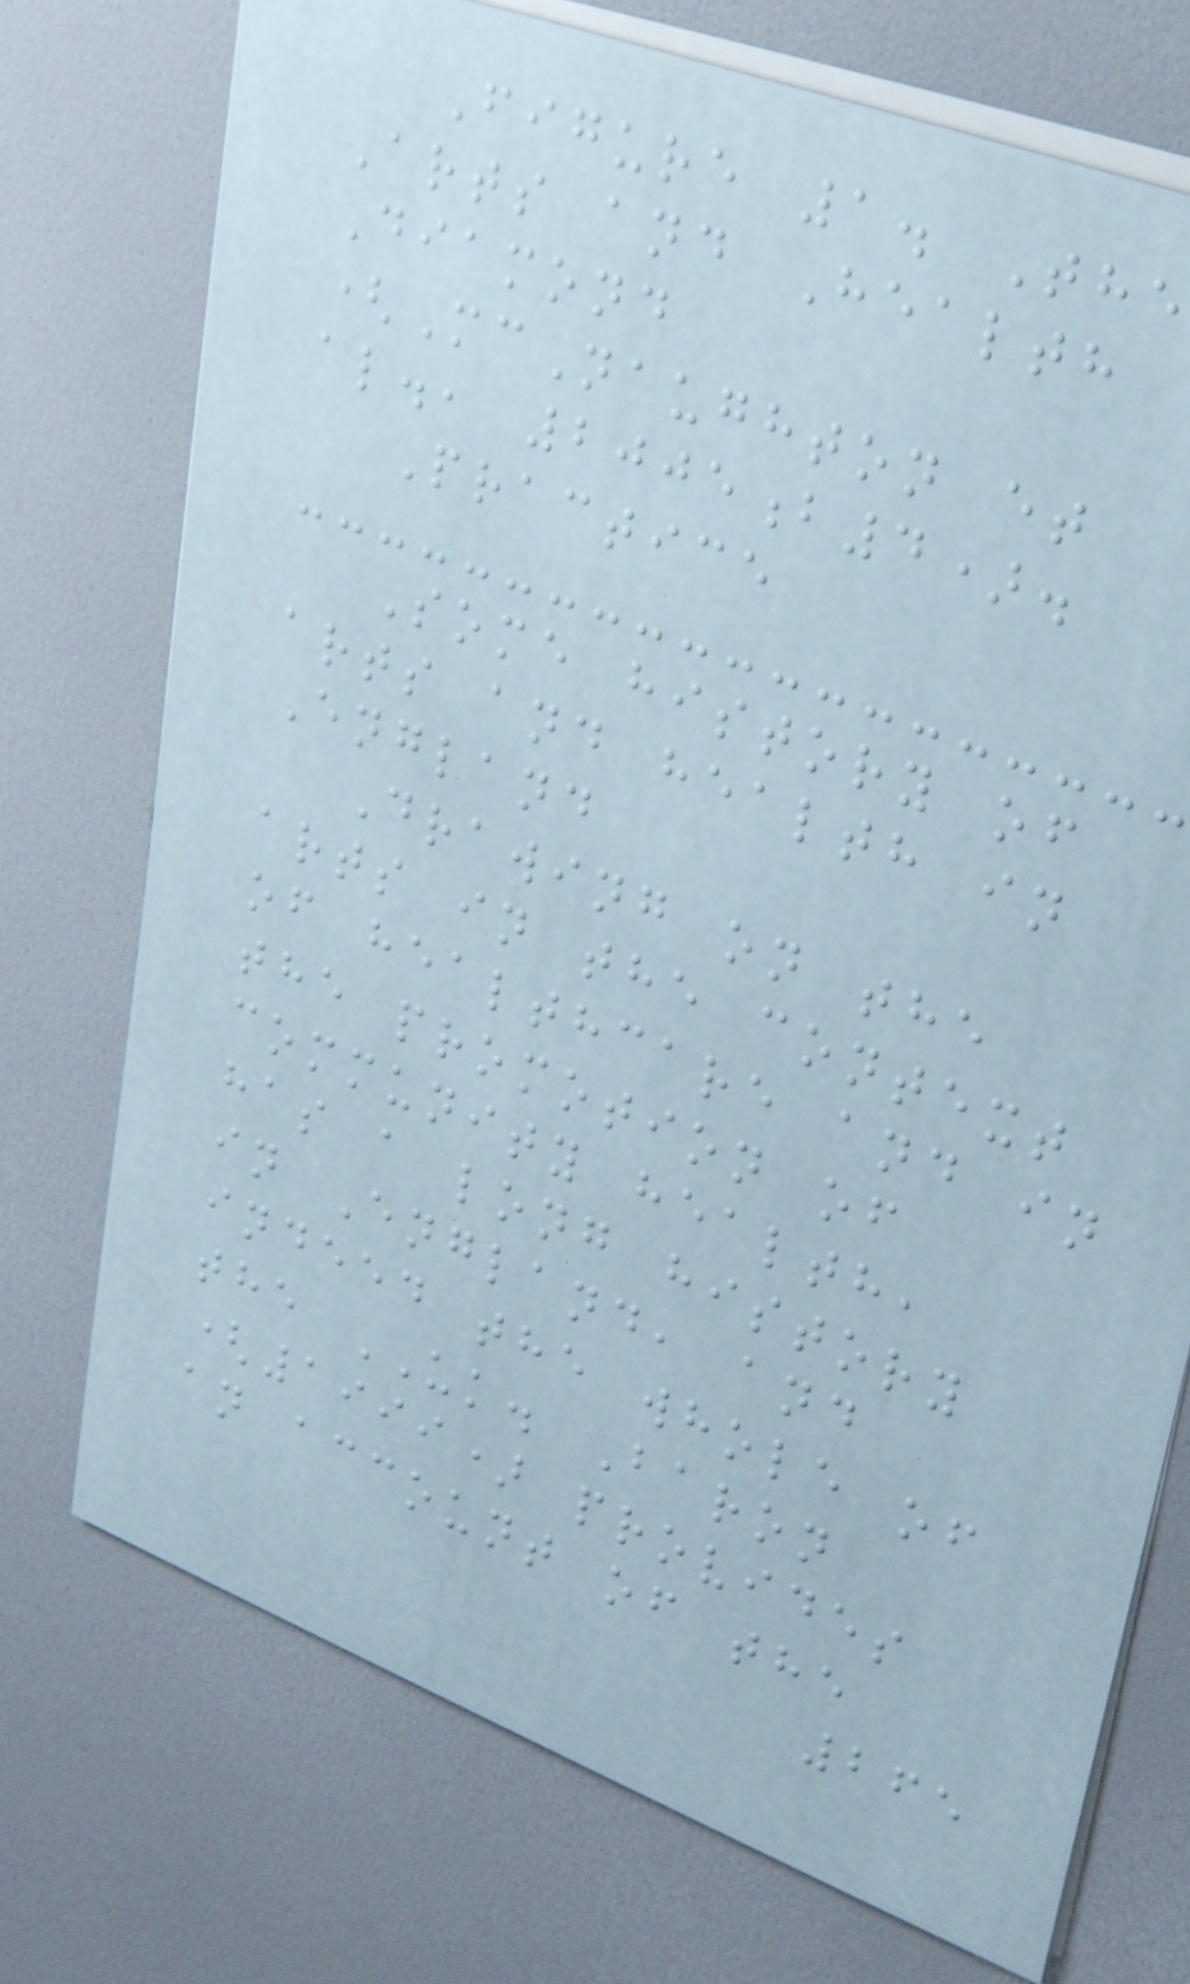Figure 1. The
Arts and Health
Diamond
(McNaughton et
al., 2005b4).
Practice
Some history of
arts and health in
England
Drawing on the
arts in the context
of healthcare and in
the promotion of
community health,
has a long history
in England, and
indeed the whole of
the UK. Baron
(1999) provides
an account of the
265
